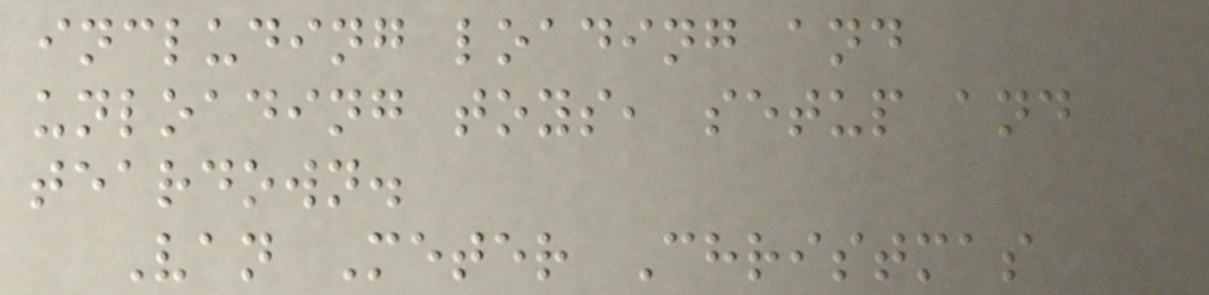including loading and
unloading toys, setup and
teardown.
Van Meter Christmas
